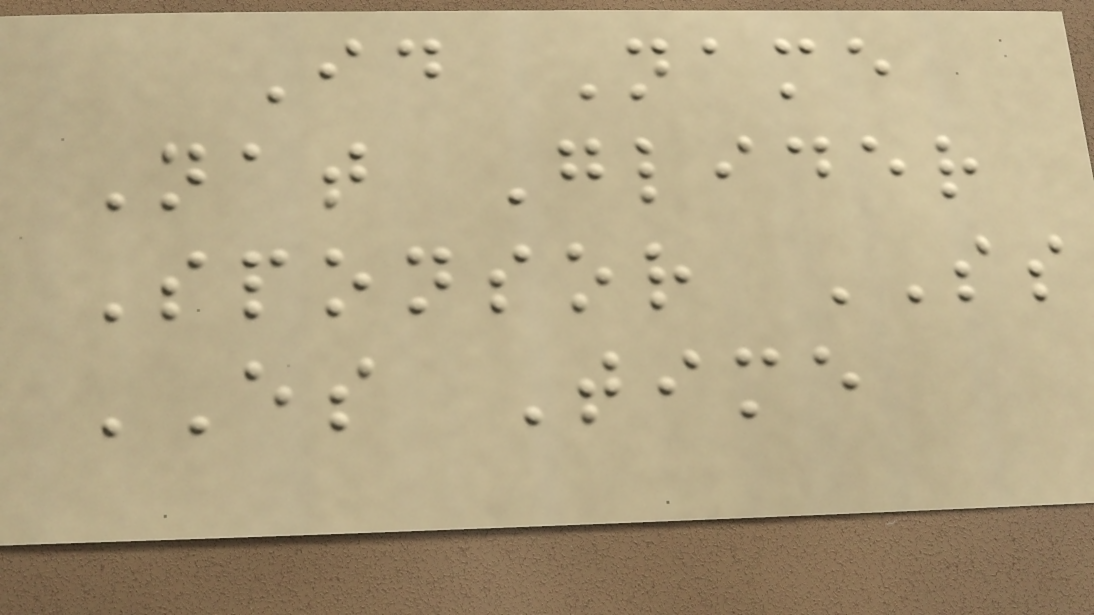Id Name
Nat Glider
Sponsor SS
ES Time
